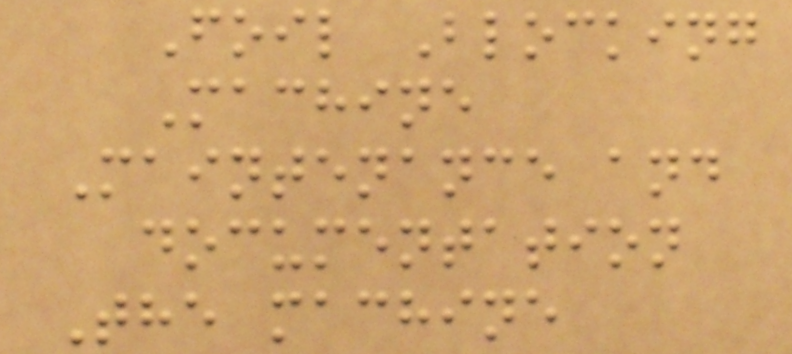Foil Blocking
Machine
Maintenance and
documentation
The machine
